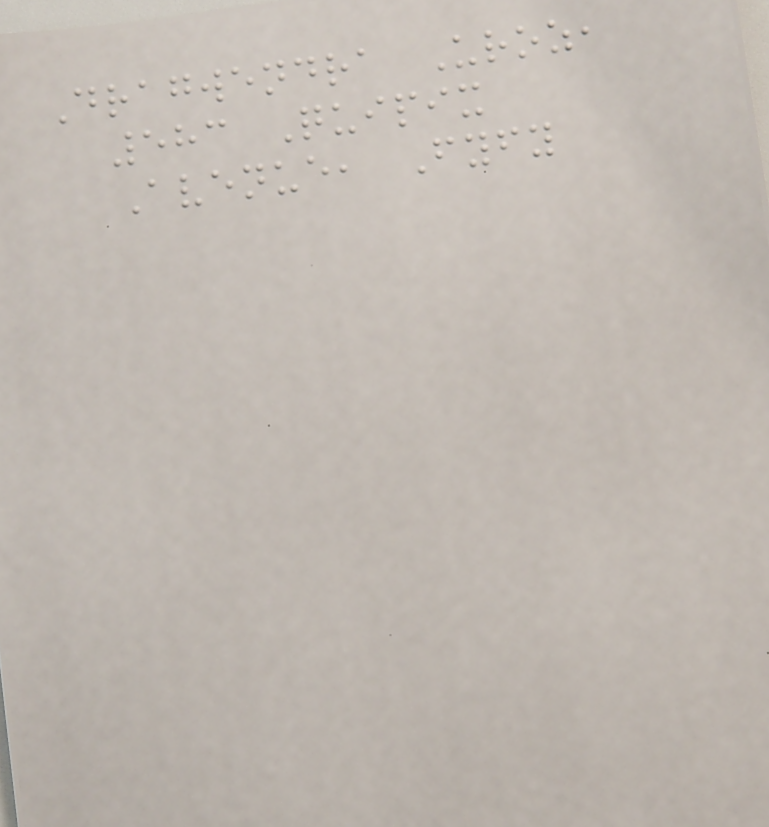Dragwendra Uroz,
583 Quipix
Avenue, Fyfy
